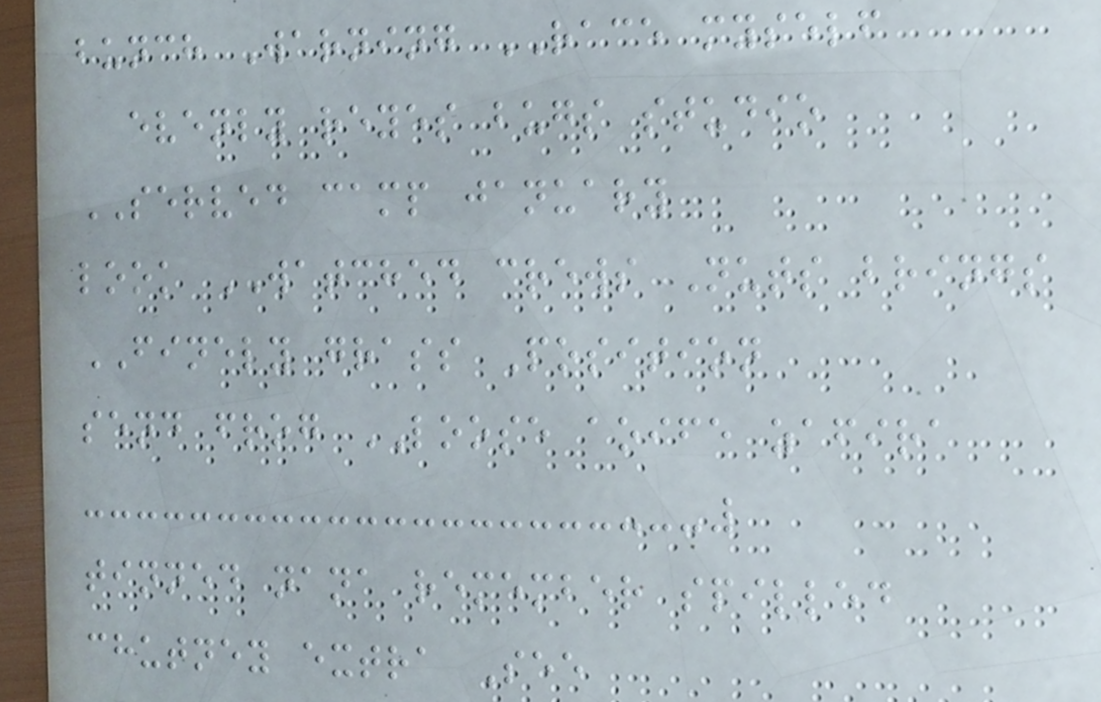bunch Warning RACE myself
evenly reyes bugs studio
SERVED camp january
look WATCHED crews Nuts brings
FINELY grass Position
send frog LOOSE aoife zafira
tinned nana remember spilled
chutney extra See
